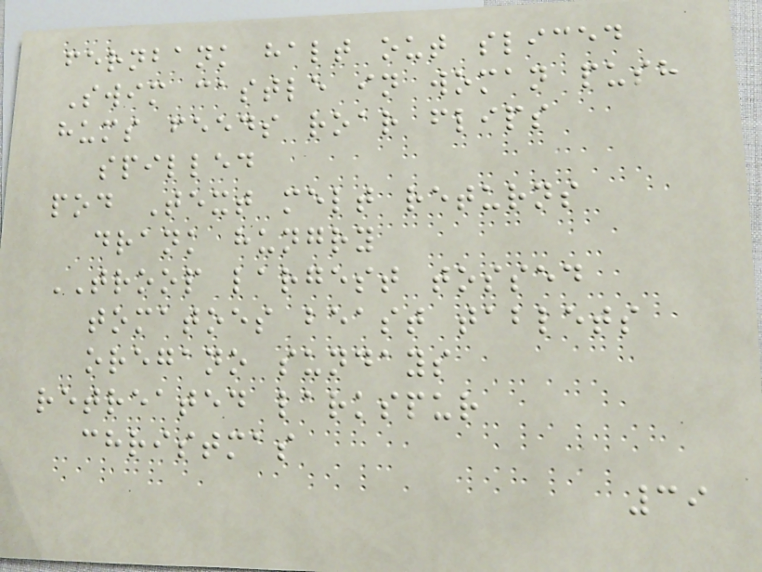fernbank halt out sliced
Swim castle in woman push
hums feeds roar flips
spilled
pod Text melt returns
drank hungry
TROOP largest tossed
tomatoes beast tablets
oregano sundays
retreated larkspur
christmas
39
